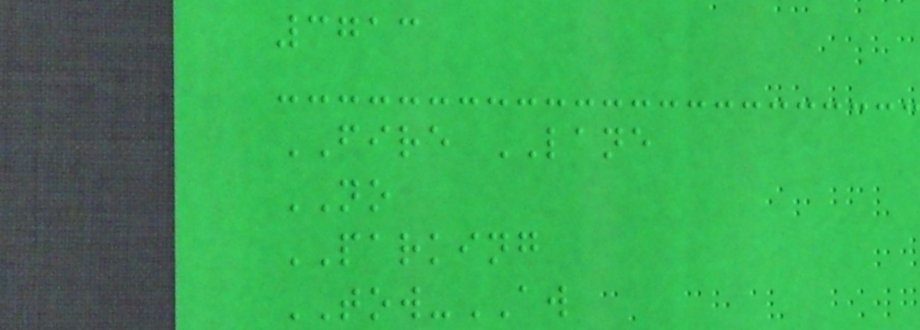3713
FIRE LANE
NO
PARKING
TOW-AW
